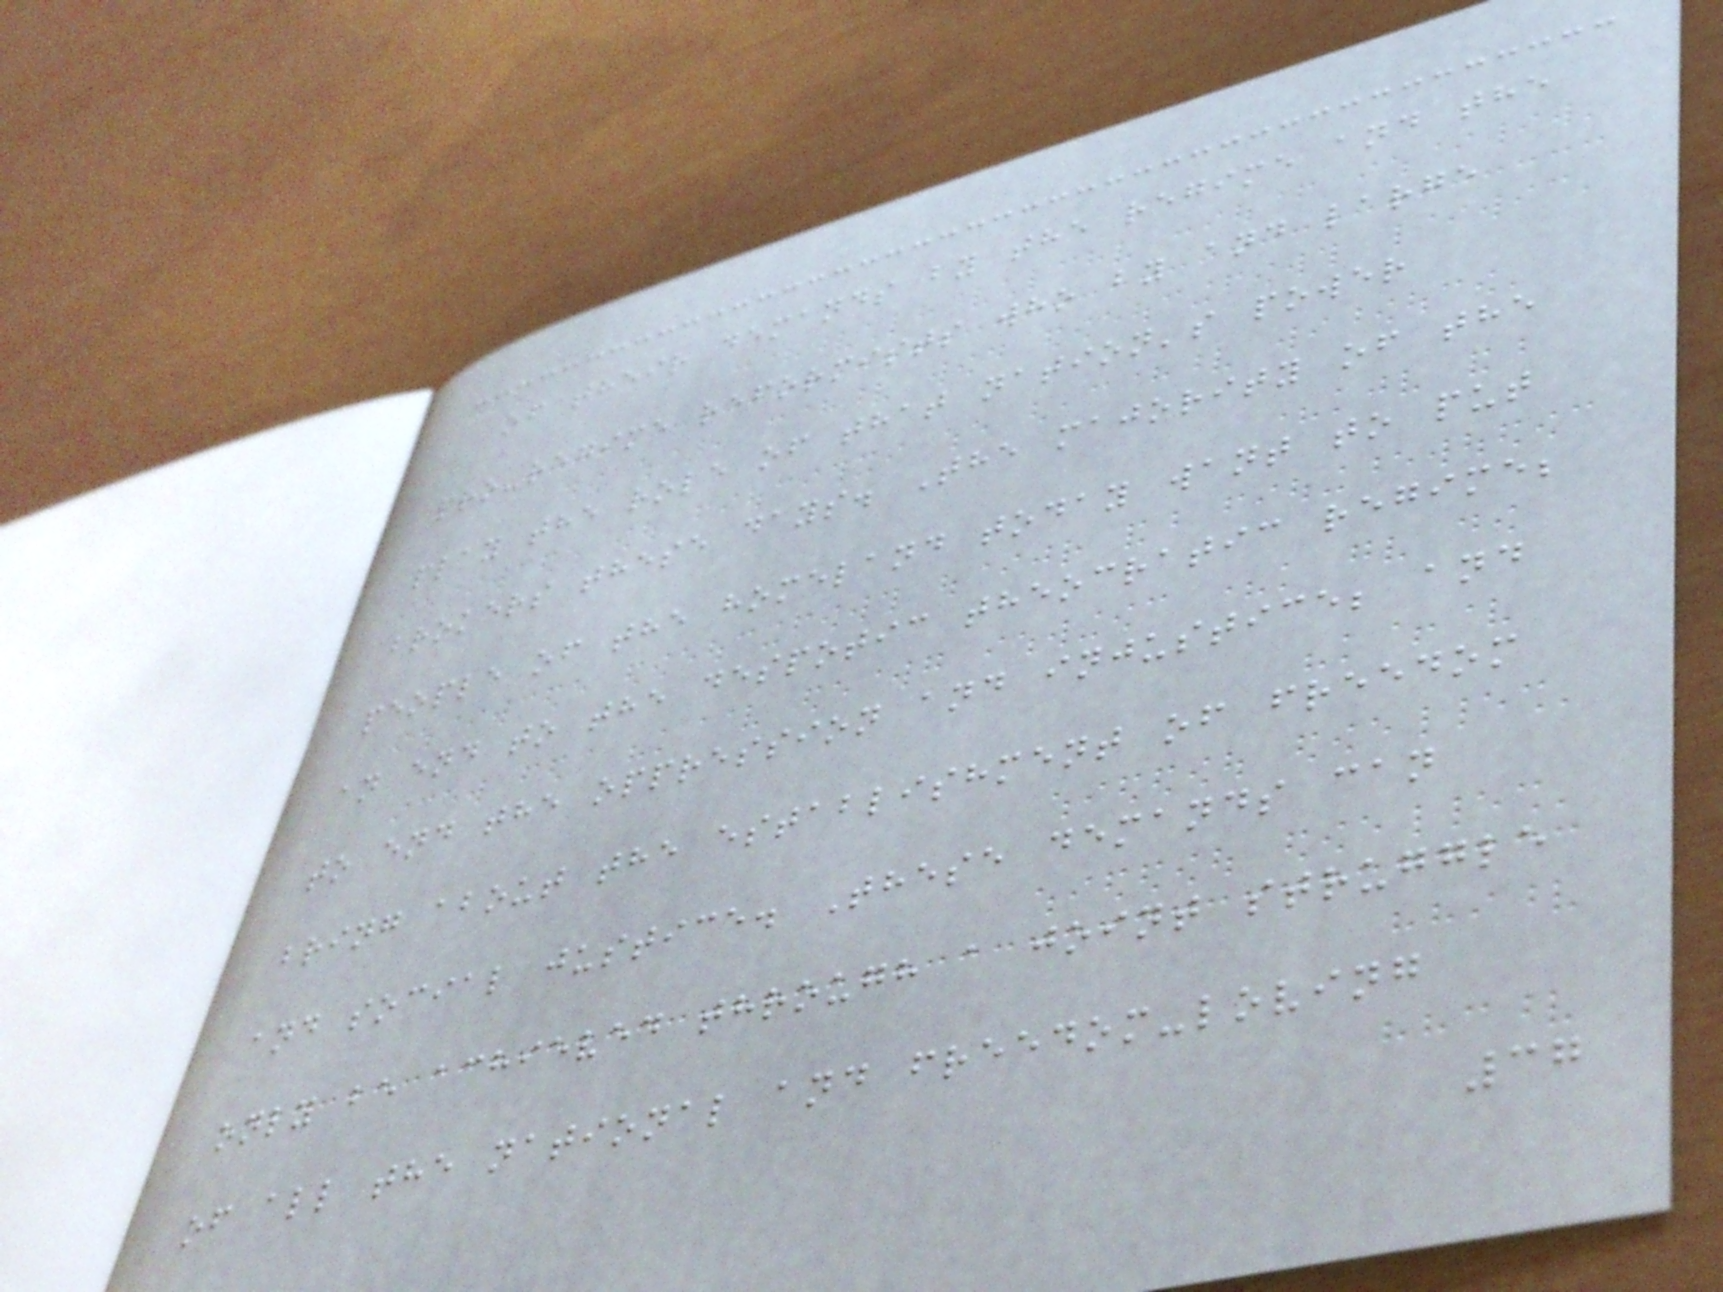of their demands by the regime and the
pro-regime reformists who by and large
play the role of that nation's power
brokers these days. The majority of the
people of the homeland today want to put
an end to the despotic theocratic regime;
to end the oppression and injustice; and
bring about the establishment of freedom
and social justice. These demands can
only be achieved through a joint struggle
of all the national and freedom-loving
37
